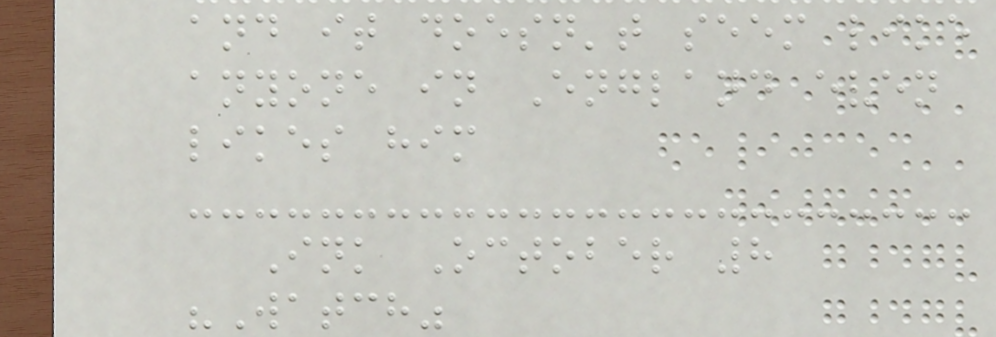and it doesn't seem like
anyone in England even
likes him
Ink October 8
"Watch"
